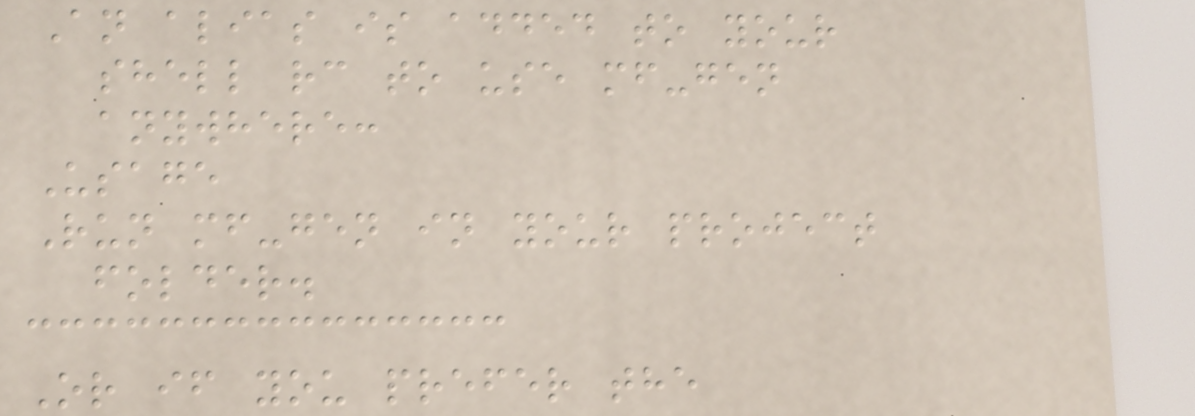An alias is added to your
shell rc to use mf-gen
anywhere:
Usage
Run mf-gen in your project
folder.
Or if you prefer the
